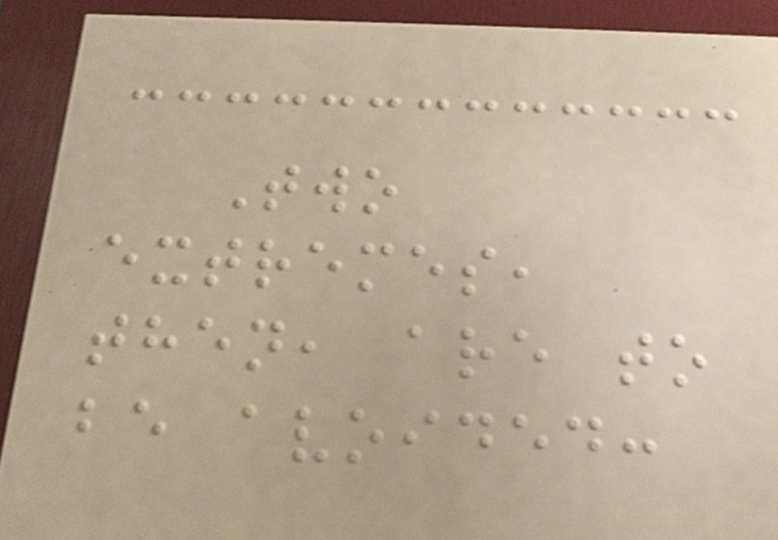Two
extremes,
then, are to
be avoided:
